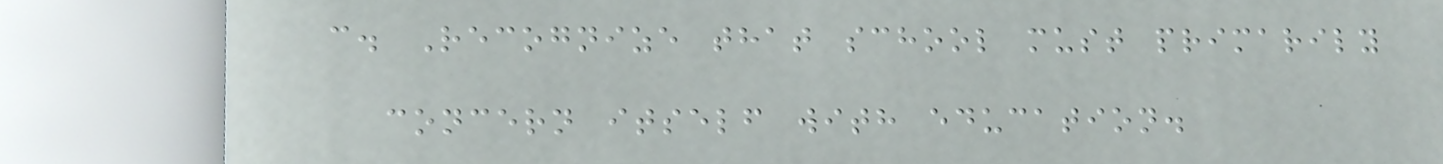c. Recognize that school must primarily
concern itself with education.
